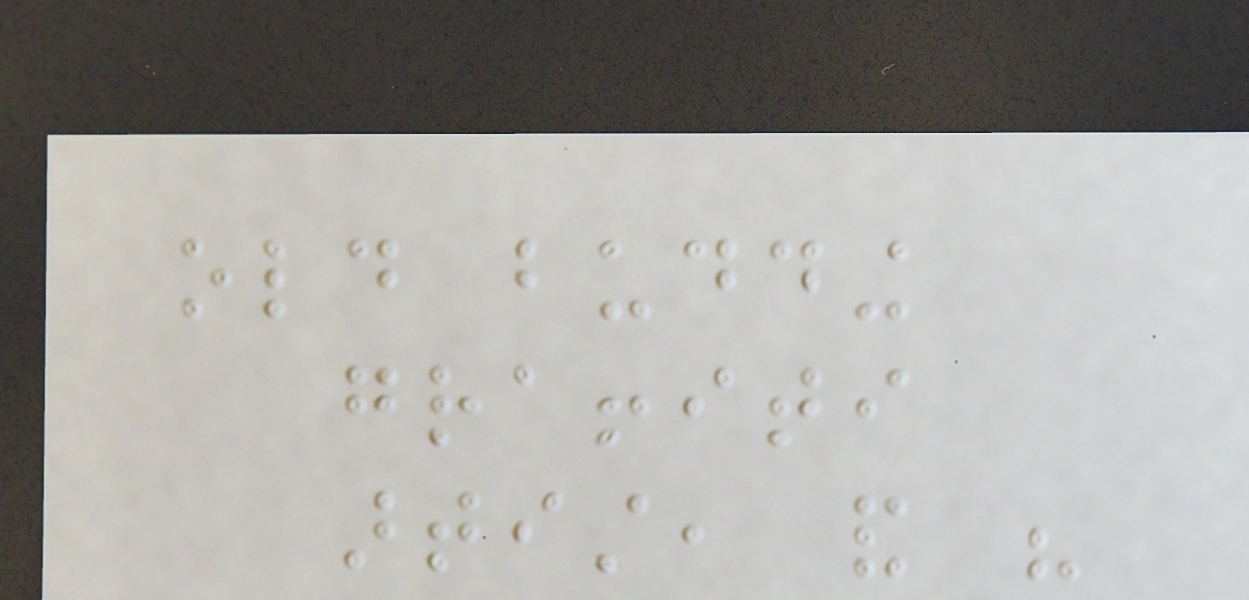old budding
graffiti
artist, and his
